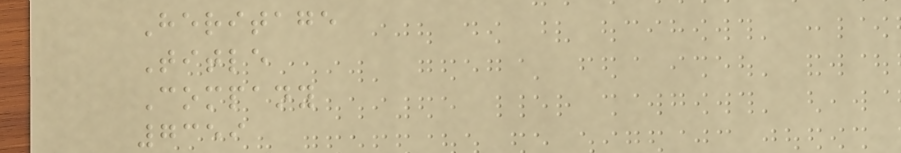Heritage
Title
Company
7359
